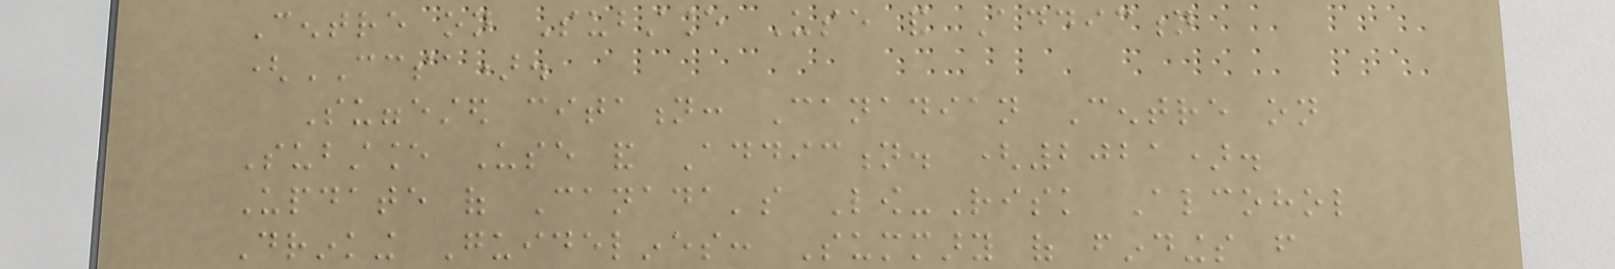Centre on Substance Use and Addiction
(CCSA).
Suggested citation: Canadian Centre on
Substance Use and Addiction. (2021).
Update of Canada's Low-Risk Alcohol
Drinking Guidelines: Summary of findings from
